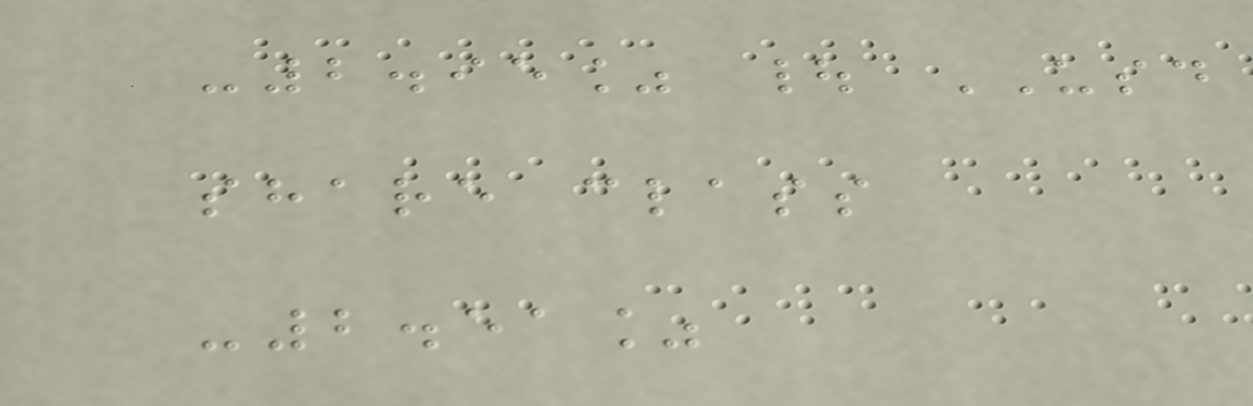-2.95% | USD
share class
-2.51%
